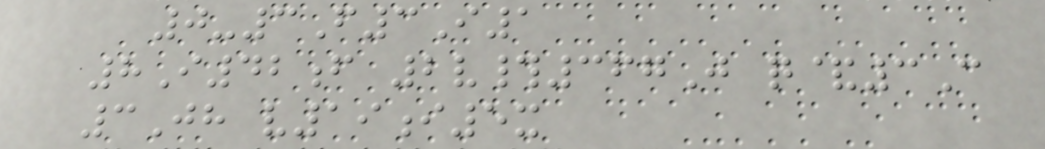0-3F3I1
8I42f 2v#367J q&3C
3Jh v19i5x
